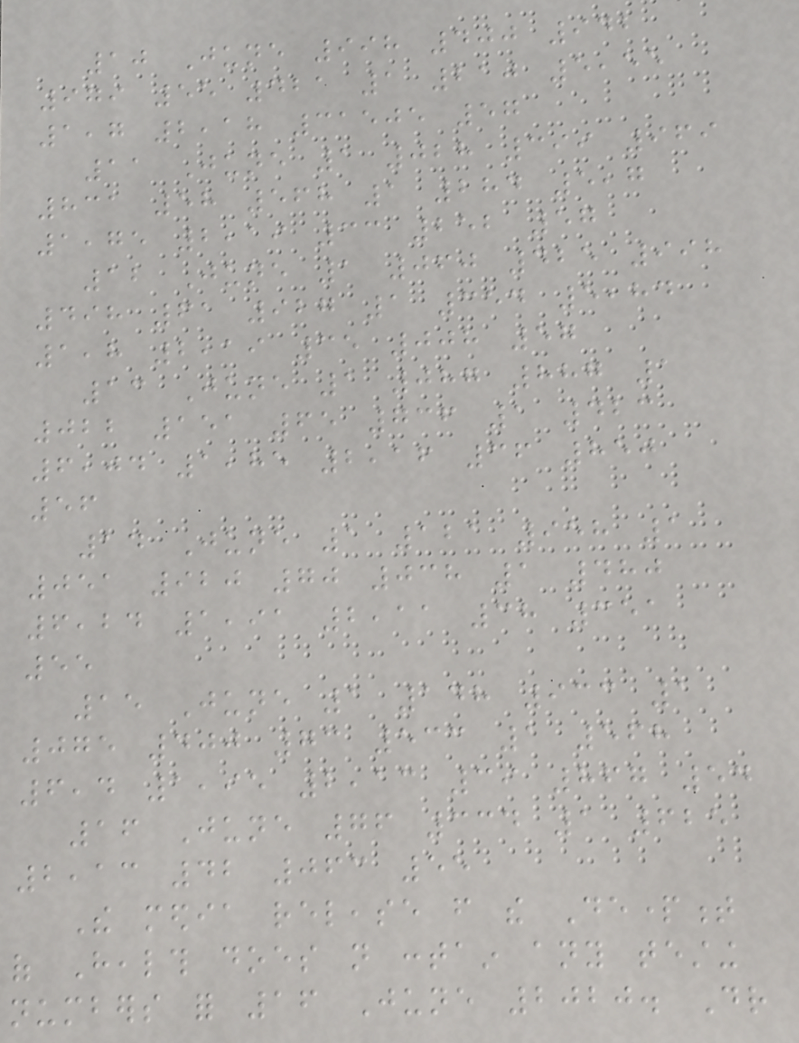10 June 998 400 942
979 55 421 1 210 5,55
1,7 2,18 31505 57
11 June 1 028 399 969
831 58 568 1 284 5,7
1,75 2,19 33 252 57
12 June 1 060 425 998
498 61 927 1 354 5,84
1,8 2,19 35 008 57
13 June 1 087 887 1
022 151 65 736 1 423
6,04 1,85 2,16 36 850
56
14 June 1 121 958 1
051 920 70 038 1 480
6,24 1,91 2,11 38 351
55
15 June 1 148 933 1
075 400 73 533 1 568
6,4 1,95 2,13 39 867 54
16 June 76 334 1 625
2,13 42 063 55
The media release from the Department
of Health does not contain any testing
numbers for 16 June 2020. Dr
